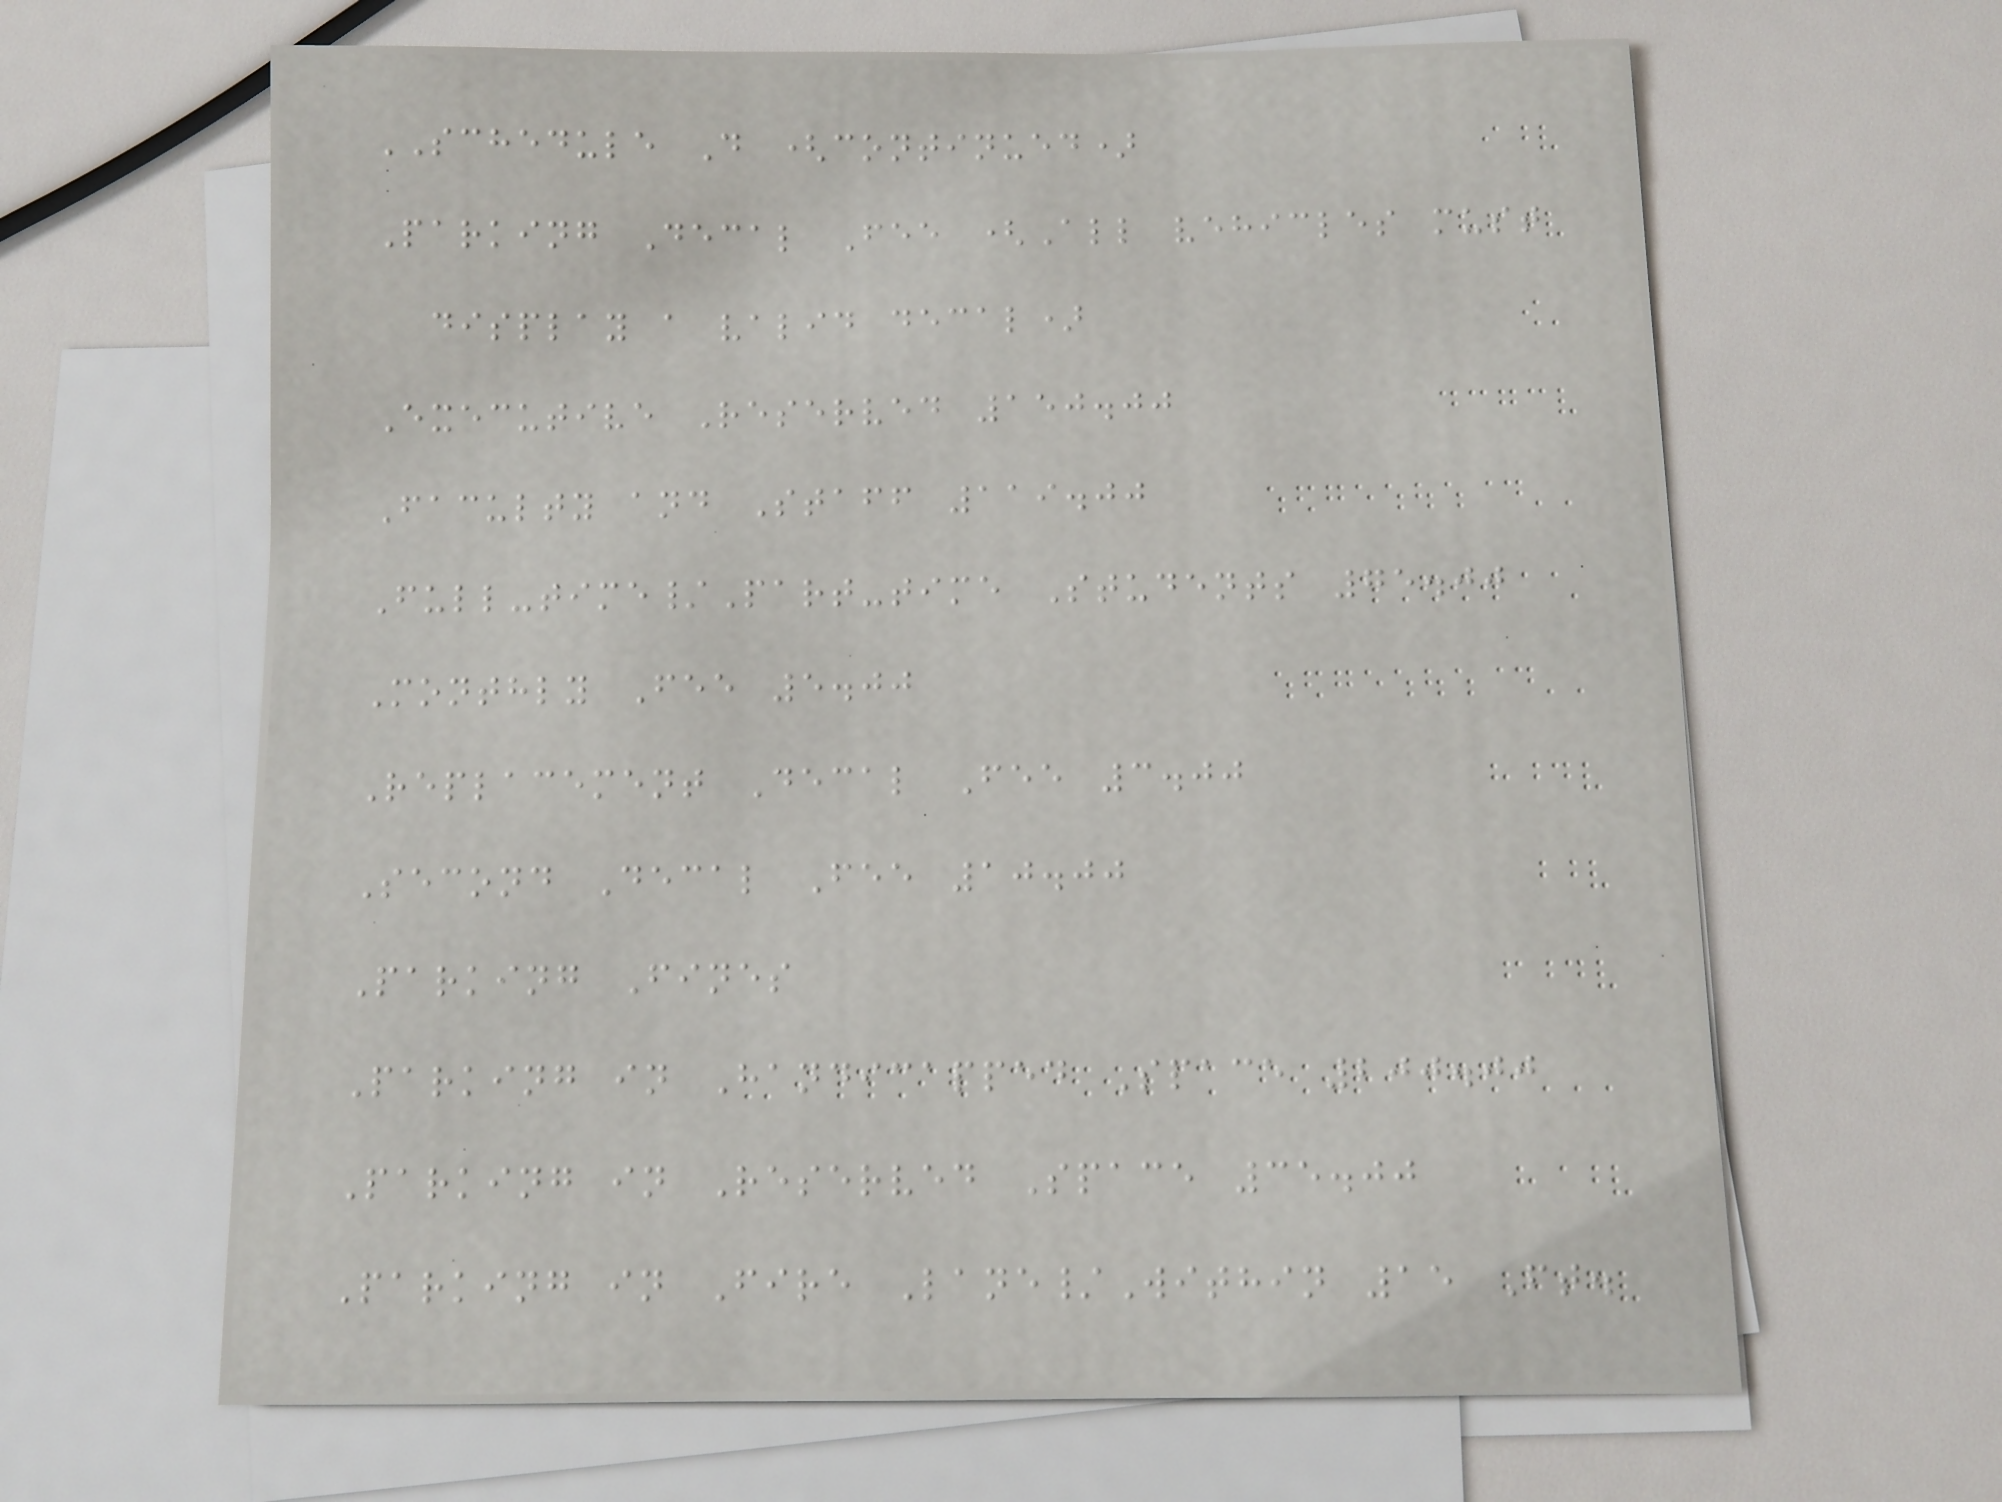SCHEDULE D (continued)
Parking Decal Fee (All vehicles must
display a valid decal)
Executive Reserved 150.00
Faculty and Staff 119.00
Full-time/Part-time Students 75.00
Monthly Fee 5.00
Replacement Decal Fee 3.00
Second Decal Fee 10.00
Parking Fines
Parking in Handicapped Space 200.00
Parking in Reserved Space 35.00
Parking in Fire Lane/Within 15 Ft.
